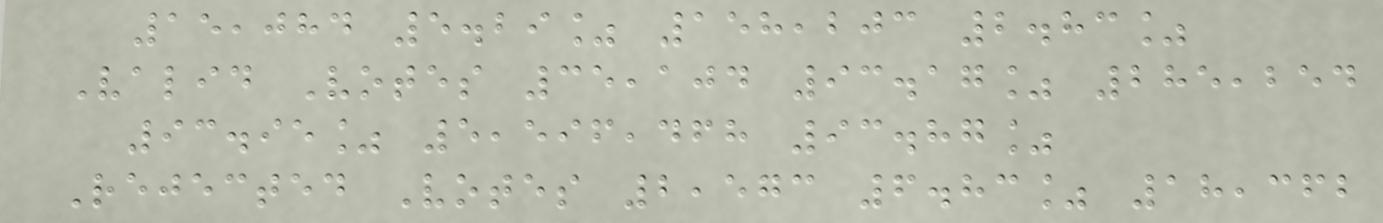15,084 5.29% 158,203 2.83%
Valid Votes 35,104 93.17% 285,254
93.95% 5,596,468 93.87%
Rejected Votes 2,573 6.83% 18,362
